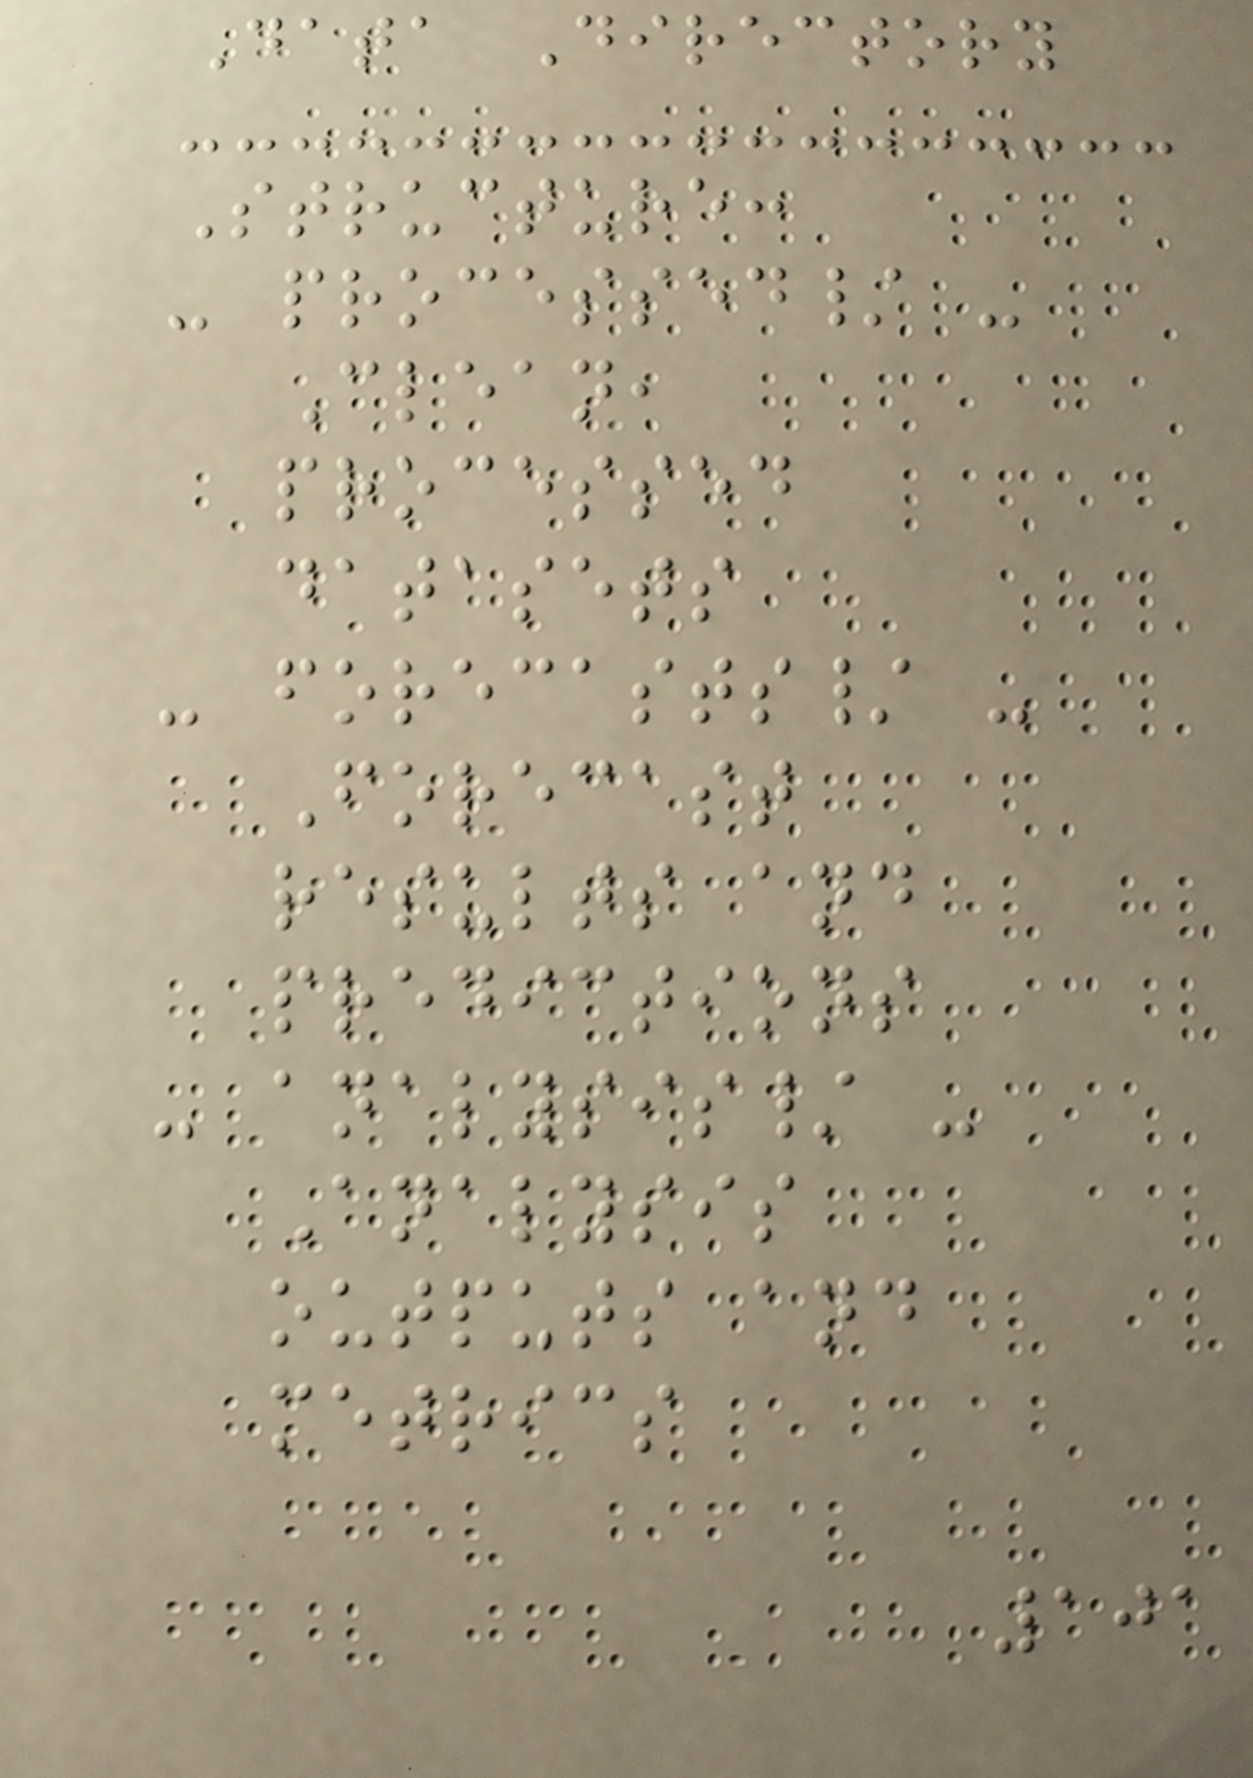Data Directory
Structure:
- processed/ -
Clean,
processed
datasets
- forecasts/ -
Forecast
results and
predictions
- analysis/ -
Analysis
outputs and
metrics
101
